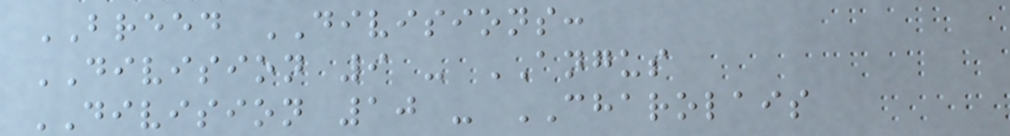BREED DIVISIONS:
DIVISION 9 - ANGUS
DIVISION 10 - CHAROLAIS
